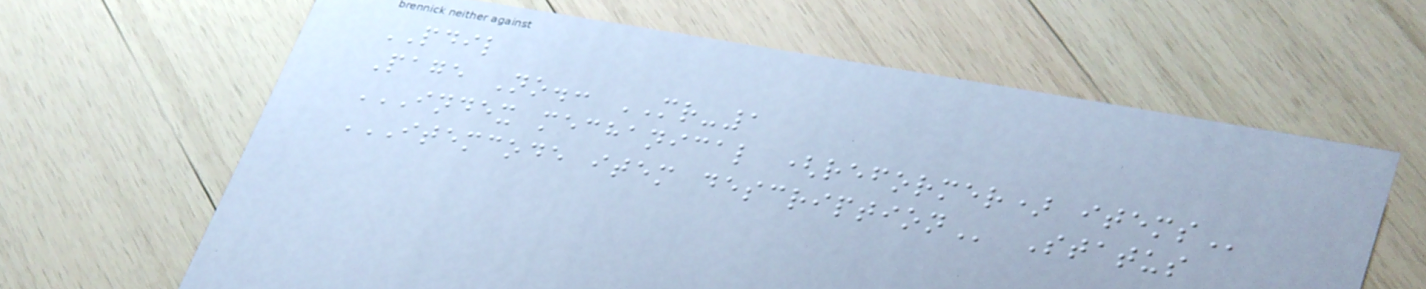PDIL
Page No.: MR-1
INDEX MECHANICAL (REFORMER) ITEMS
ITEMCODE ITEM DESCRIPTION Status
